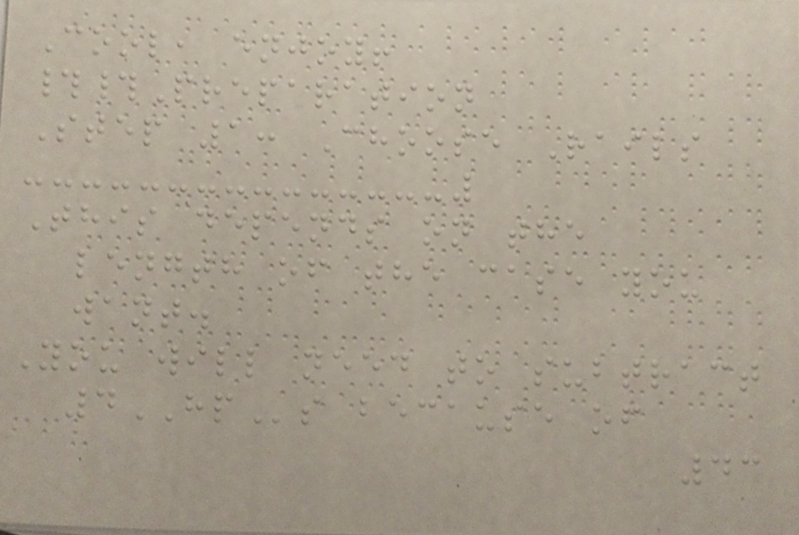Cool, enjoy!
##Preparation
Step 1: Choose Rails
This depends on the
length of the case you
want.
You will need to subtract
4HPs because of
43
